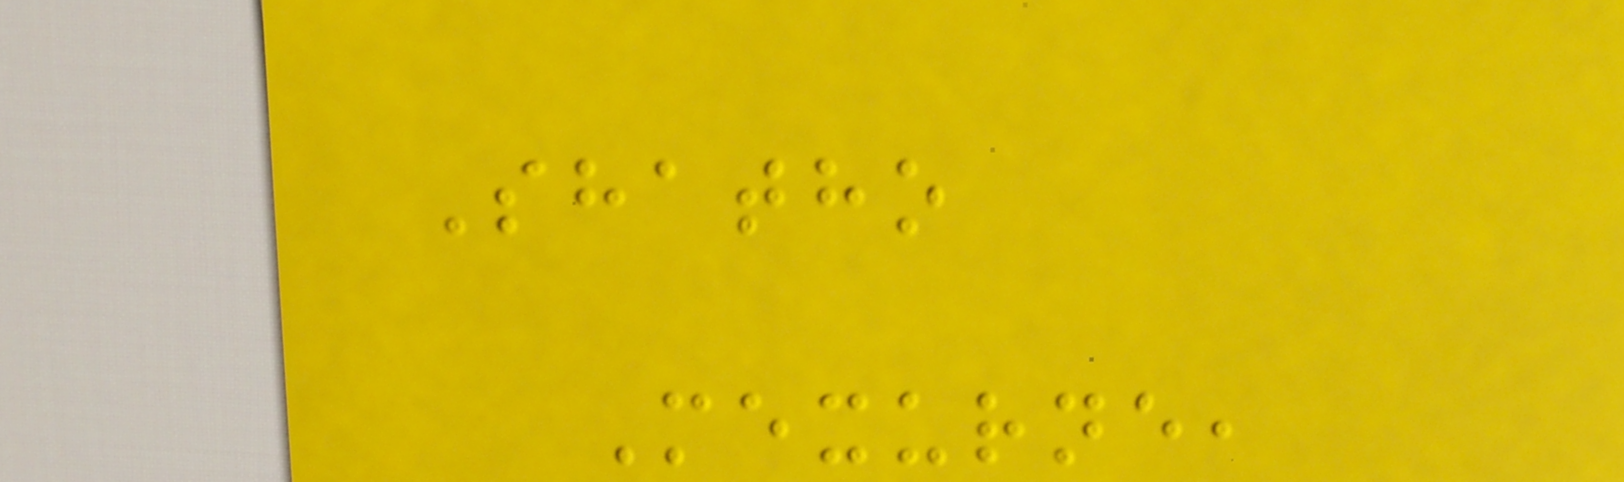Shatho
Mexurne,
